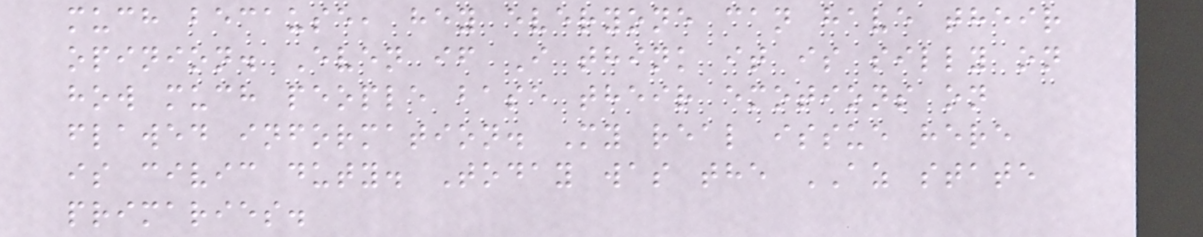much because, hey everyone can have their
opinion. Even if I think it is silly on
how much people base their emotions on
flawed information. My real issue here
is civic duty. Today was the AZ state
primaries.
